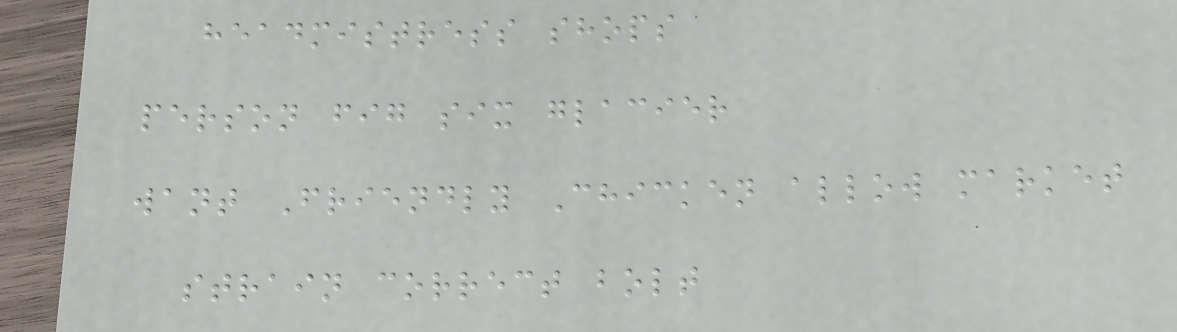headmistress shops
person fig six glacier
want Friendly Chicken allow market
strain correct bolt
